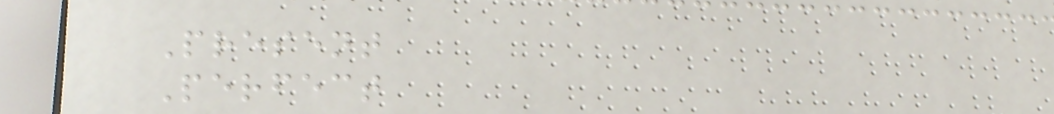Present
Perfect
